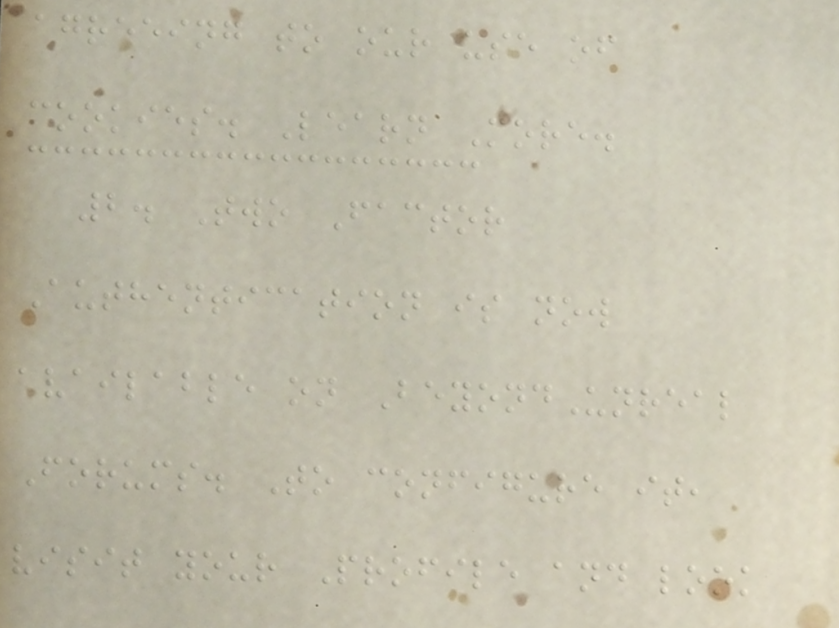agreeing to our use of
cookies. Learn More.
2. Two Factor
Authentication is now
available on BeyondUnreal
Forums. To configure it,
visit your Profile and look
